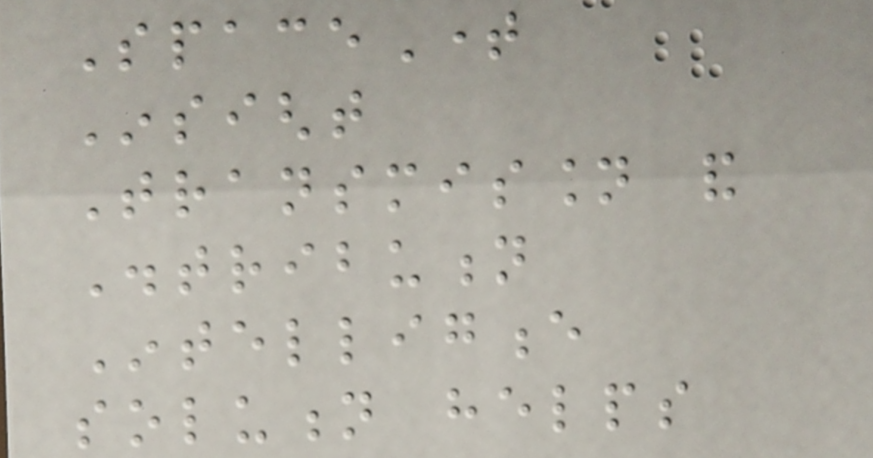SpaceTime
Insight
Transmission and
Distribution
Intelligence
solution helps
